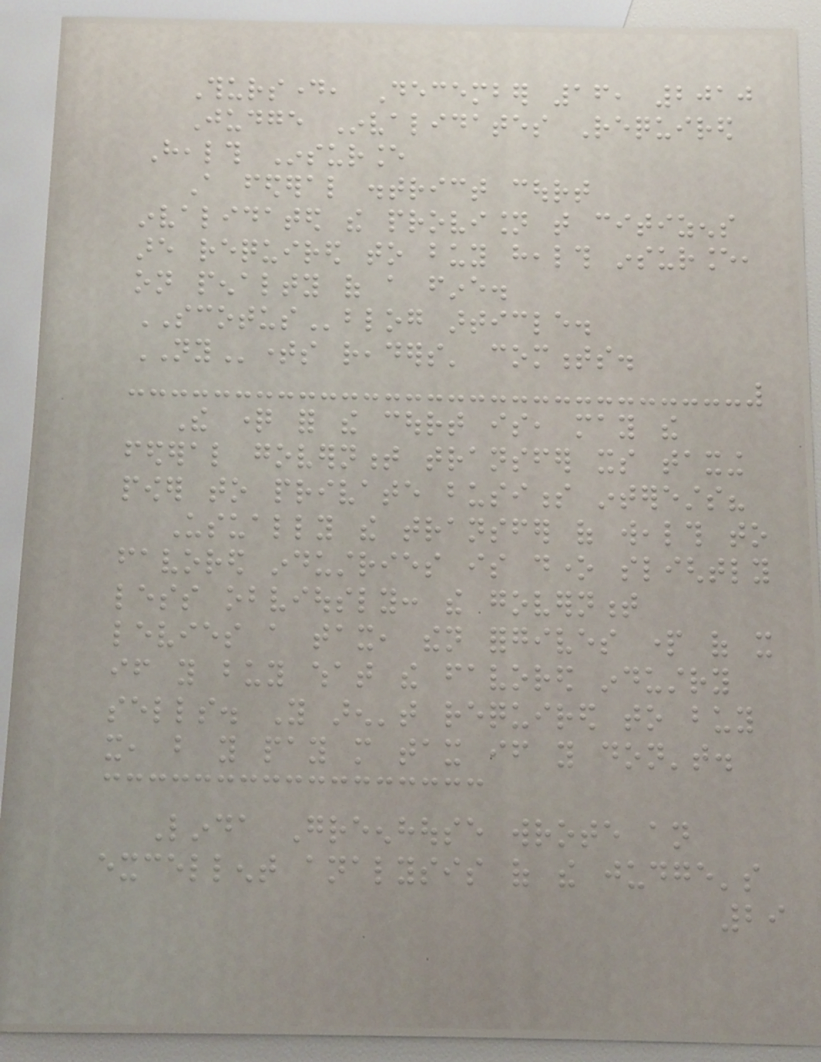Thursday, December 16, 2010
Judge Invalidates Required
Health Insurance
A federal district court
invalidated the provision that citizens
are required to buy health insurance,
on penalty of a fine.
SCOTUSblog article.
NYtimes readers' comments.
The question for the court is, may the
federal government transfer its taxing
power to private business interests?
Usually the transfer of wealth to
favored industries is done slightly
less obviously: the government
levies a tax, then forgives part of it
if you buy what the favored industry
sells. You aren't required to buy
it, but you pay more tax if you don't.
Linda Greenhouse wrote an
excellent analysis of the judge's
29
